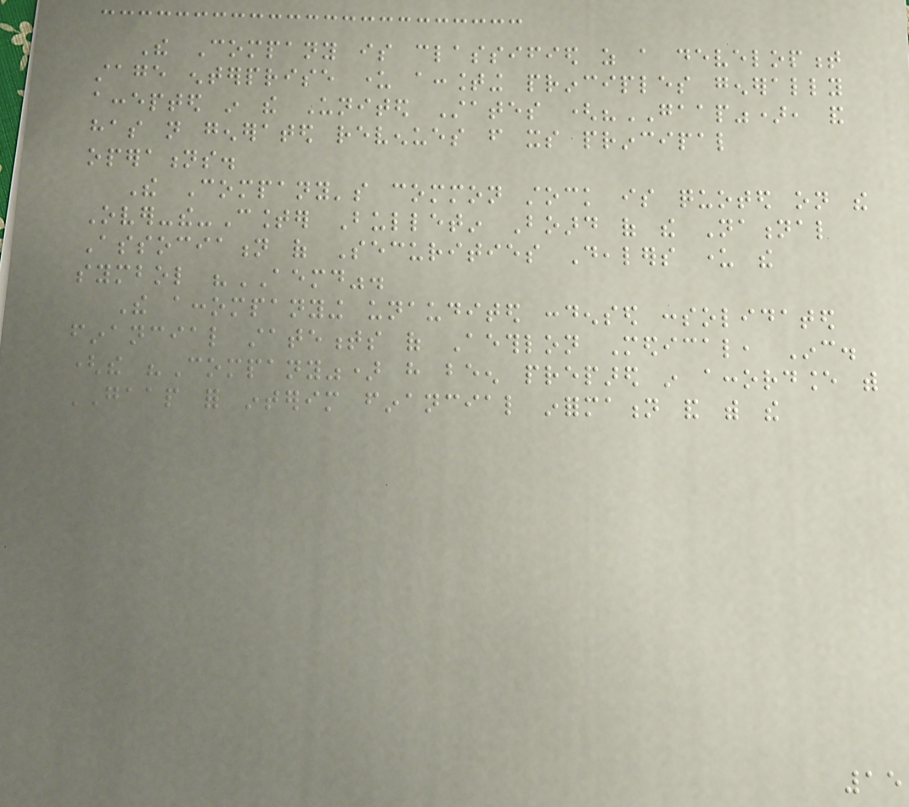The Company is classified as a development
stage enterprise under accounting principles generally
accepted in the United States ("GAAP"), and
has not generated revenues from its principal
operations.
The Company's common stock is quoted on the
Over-the-Counter Bulletin Board of the National
Association of Securities Dealers under the
symbol "AEMD".
The accompanying unaudited condensed consolidated
financial statements of Aethlon Medical, Inc.
(the "Company") have been prepared in accordance with
GAAP for interim financial information and with the
15
